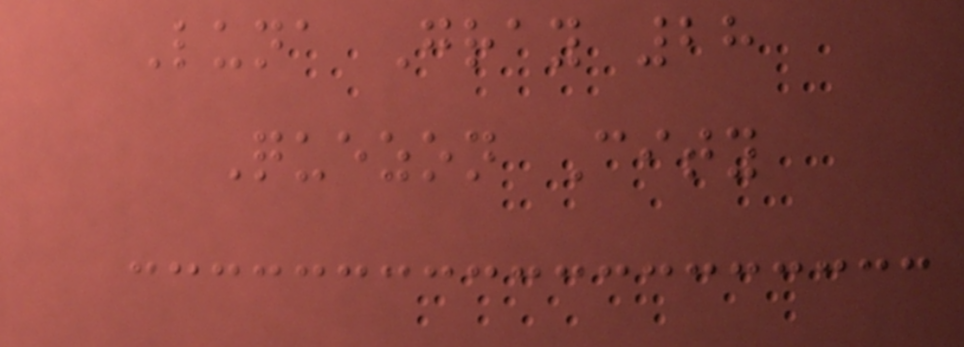Luna Gray 28
Quezon City
